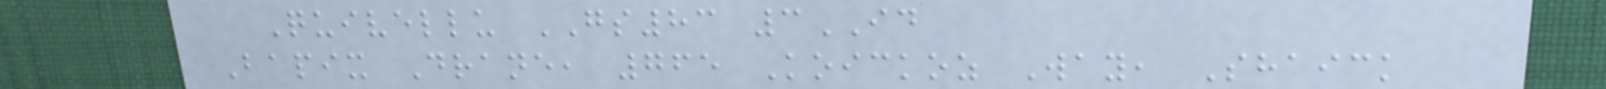Quivellu GS83 3ID
Bapix Drane, 765 Koickoz Way, Shaick
